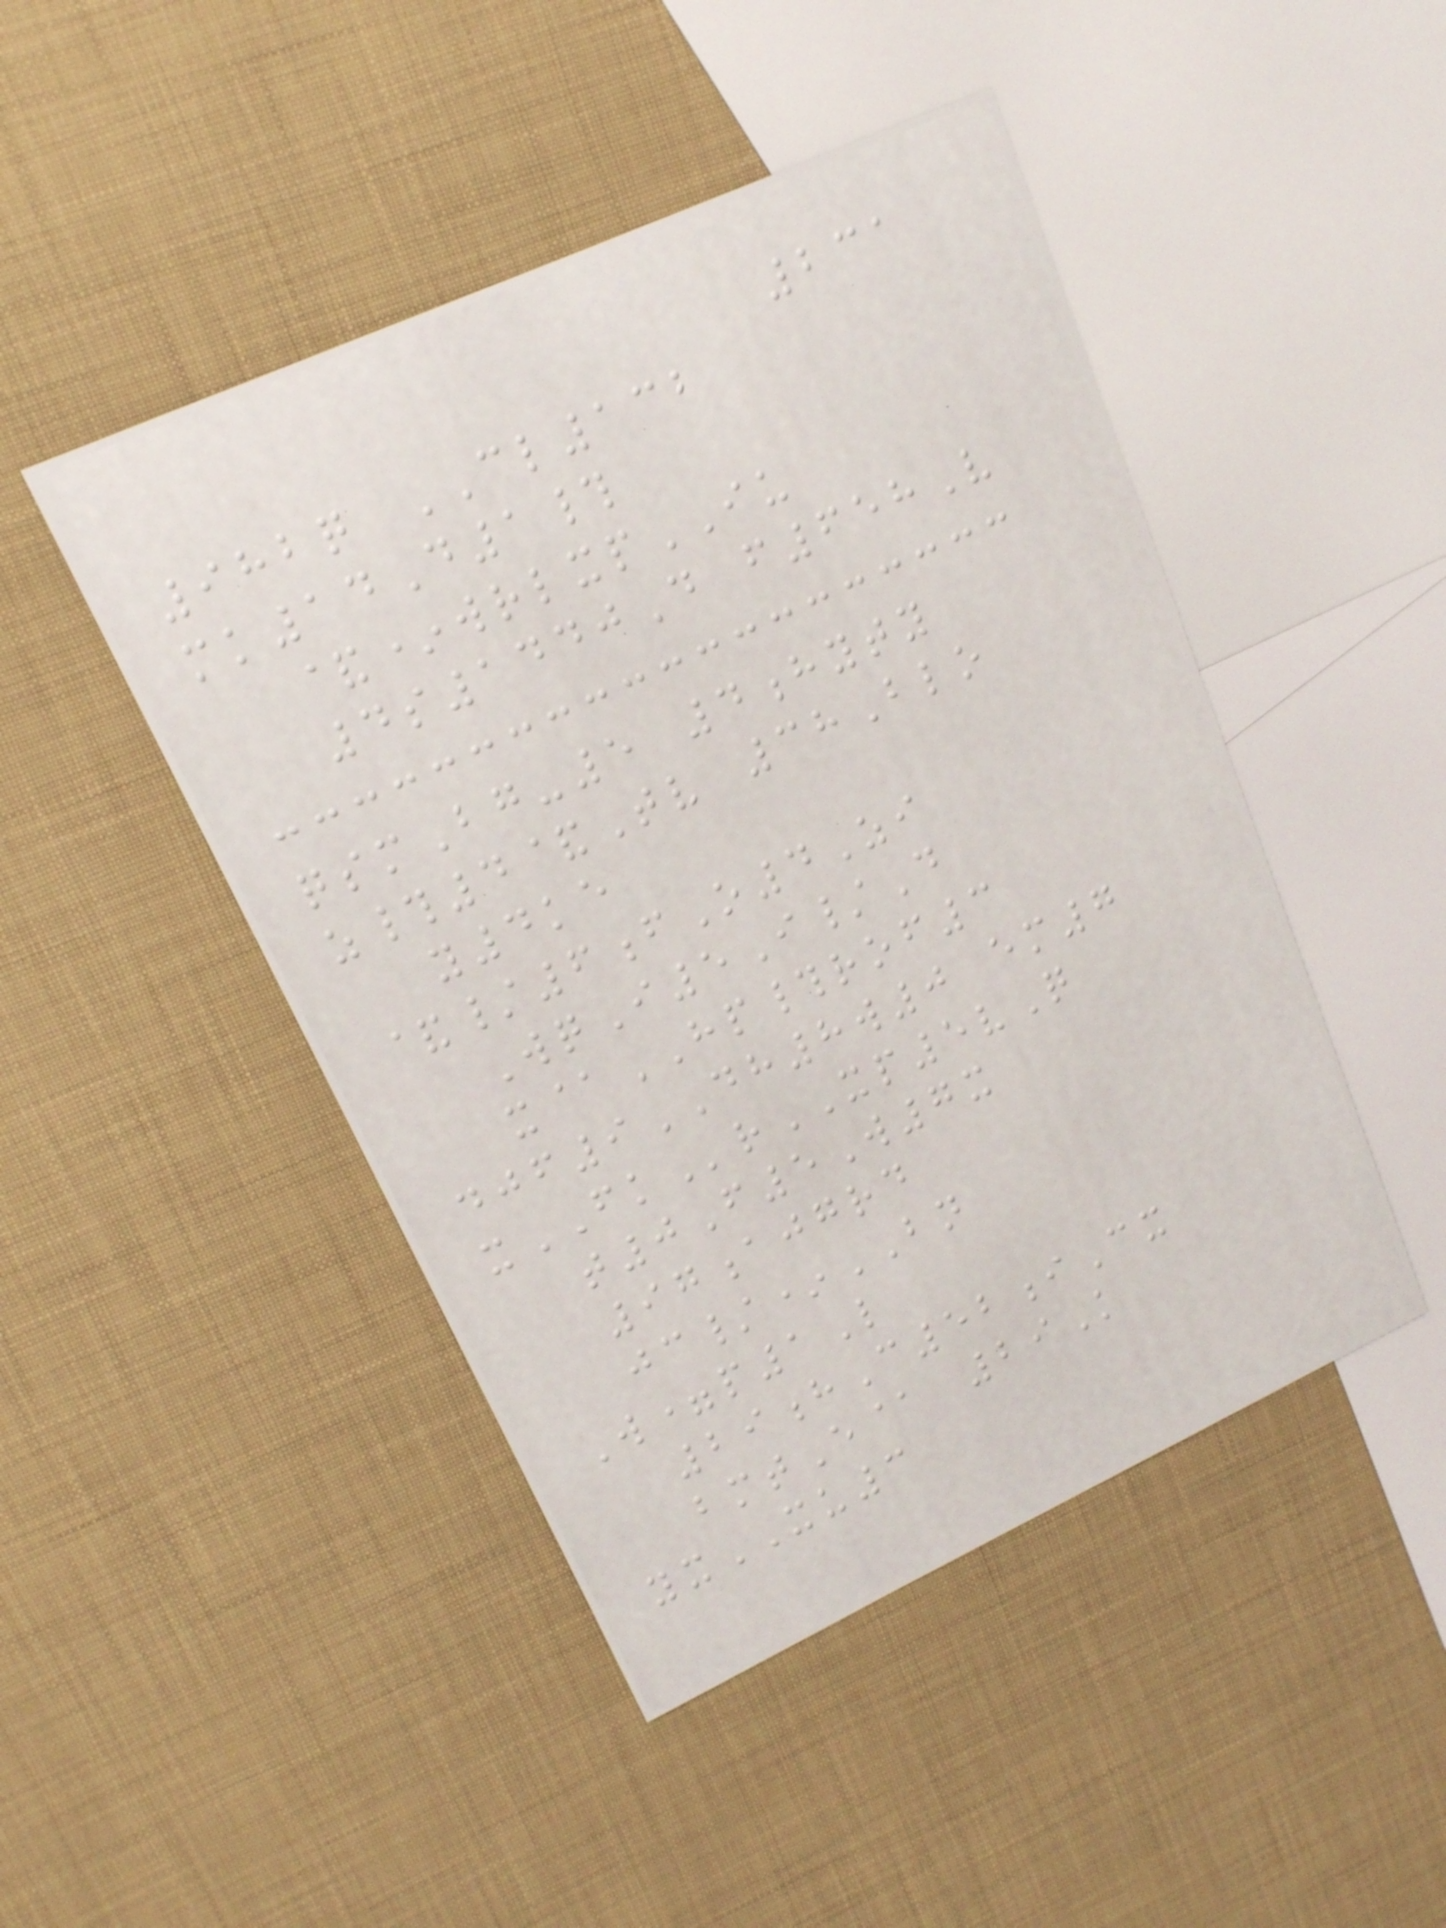231
982q CL132
mk14D1#
&*wrlxpIU
4s1440D f658V
qsmBg-5 4hyty
z#4&Tv 38Blo
y4ke
&/6fO4Zi
WqI5I/D
x@HP#rof3
djf9DH8w0 em7
xFKrXP5vQ
t0F5W7x
97ajgrd
jc/*BN
W=p1L
29hC52iCx
bmtE@ 29K
yxXU3
